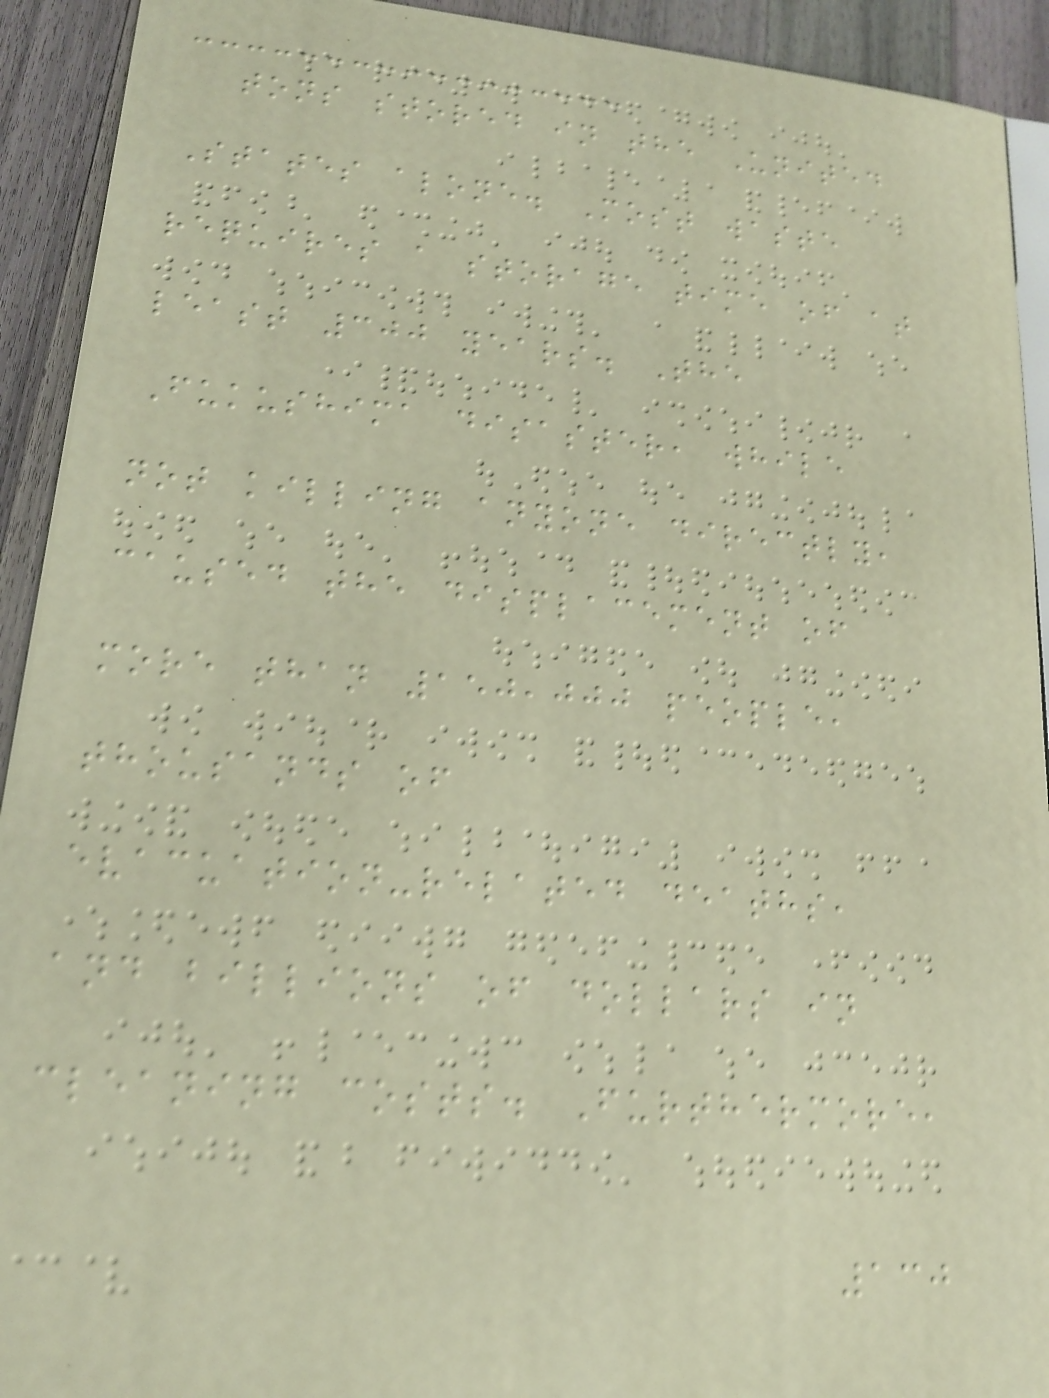tons stored in the United
States alone. Most waste
requires a storage time of at
least 300 years. The
Fukushima disaster, while
not killing anyone directly,
caused the displacement of
more than 150,000 people,
thousands of
evacuation-related deaths,
and billions of dollars in
cleaning costs. Furthermore,
130
